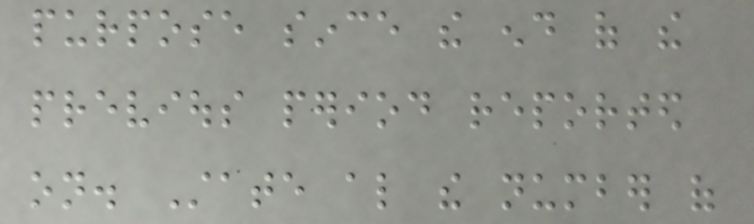purpose since the end of the
previous period reported
on. State also the number of
